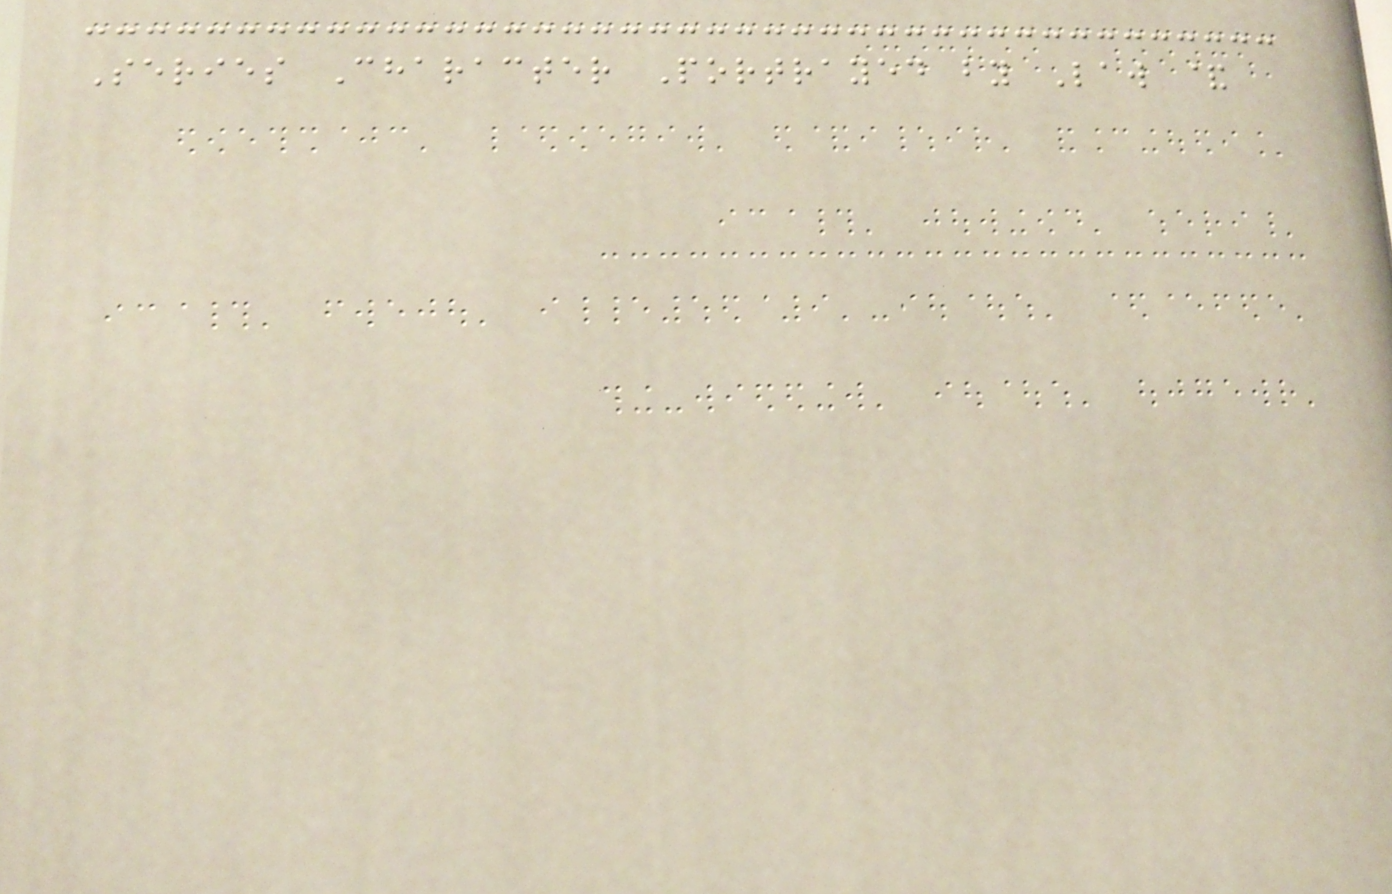Series Character Portrayed by Law &
